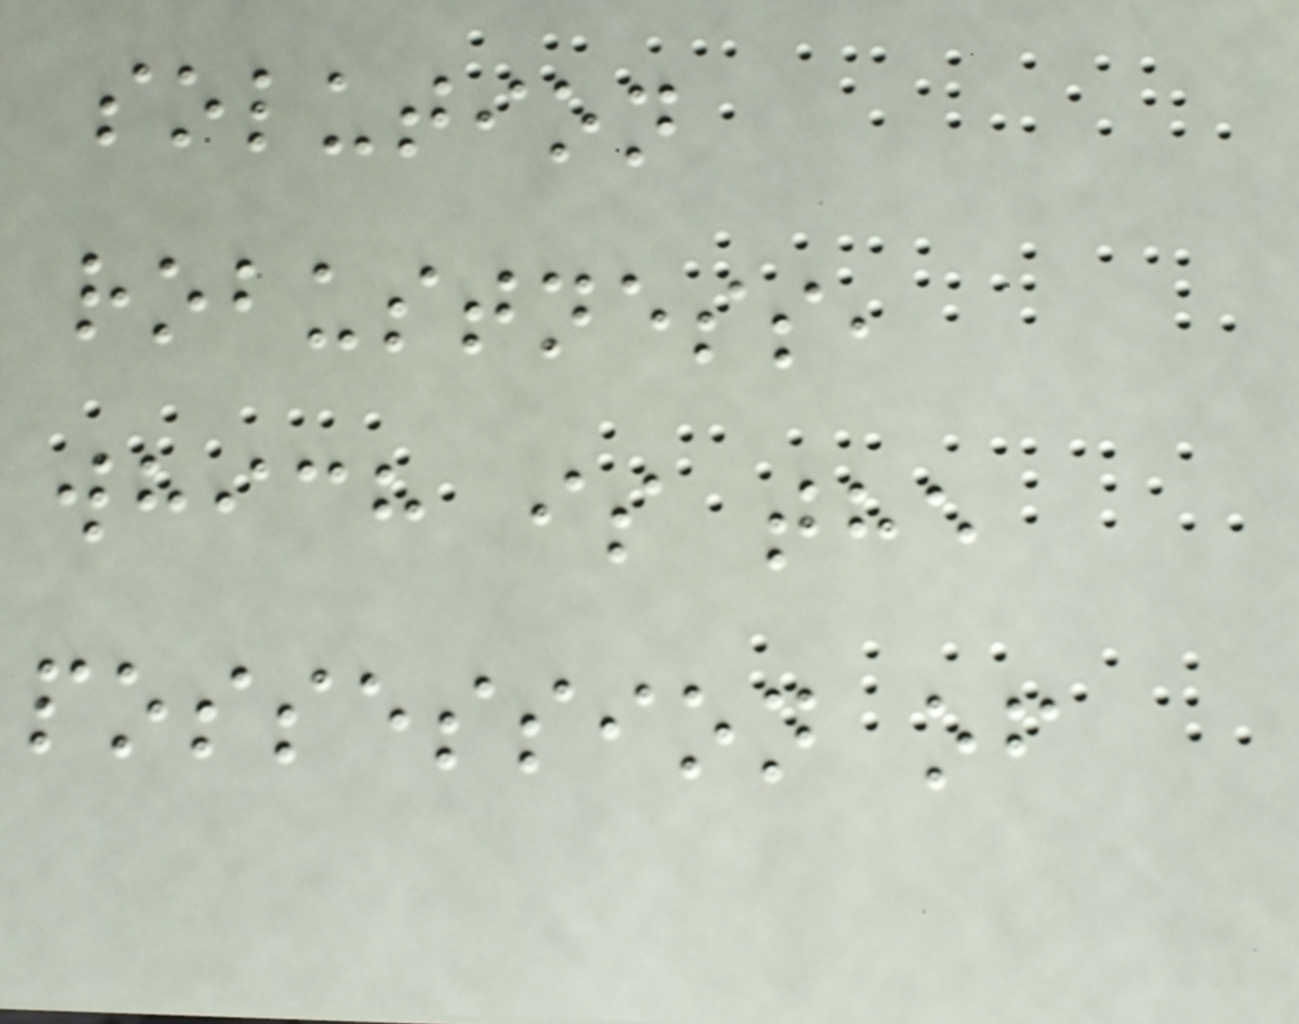solution
robustness,
which is the
possession of
